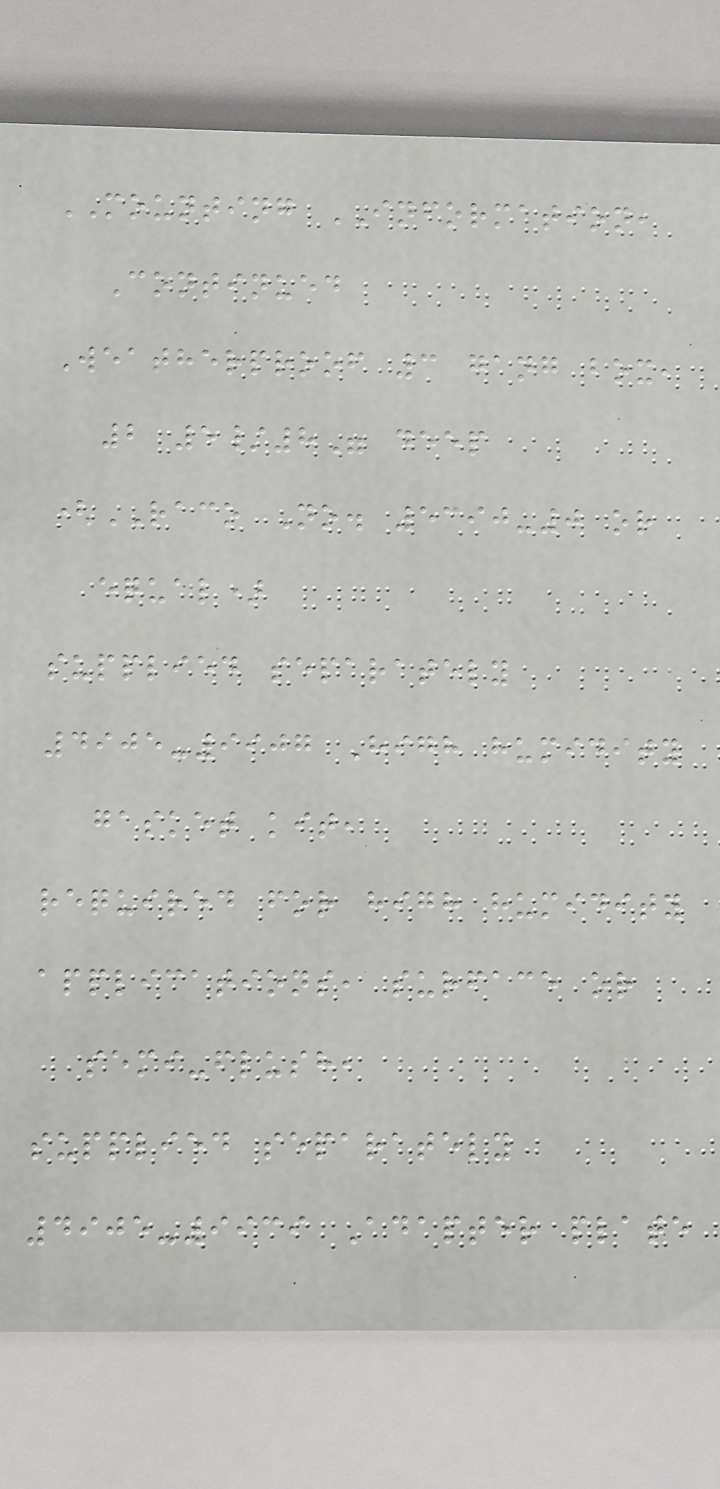MOUNTING INFORMATION,
Continued
Weatherproof 3 gang box,
2 5/8" deep
(RACO No. 5390-0 or
equal)
supplied separately
4905-9907 High humidity
gasket kit,
required for high humidity
applications, surface or
semi-flush,
supplied separately
4905-9939 Adapter plate
